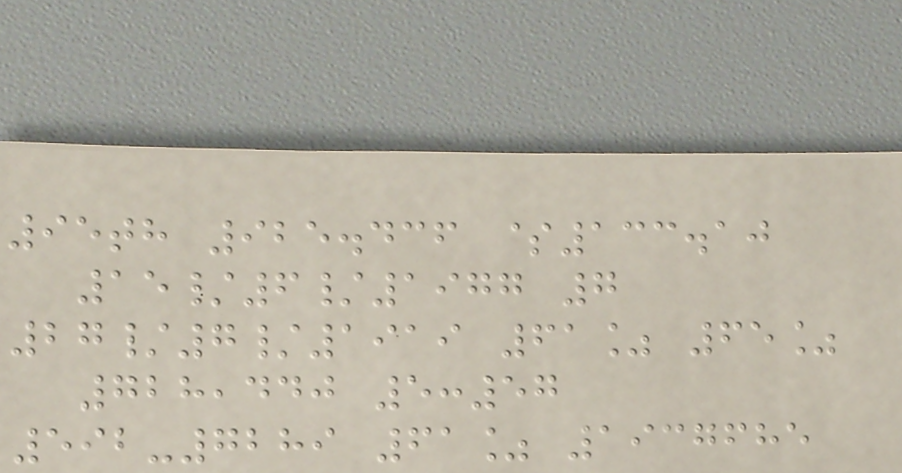95th 925.436 $133.10
15/6/1977 7
27/7/1919 61% 65%
728,440 5:57
592-7289 61% 1937685
